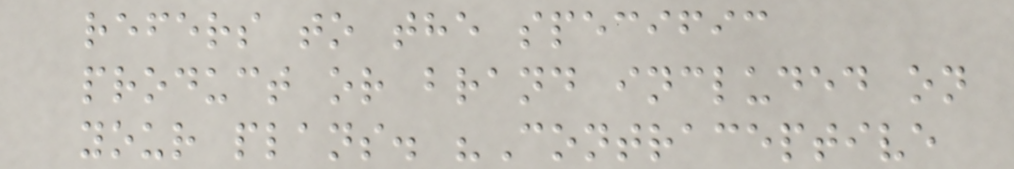refers to the specific
product or brand included on
your plans. "Contraceptive
